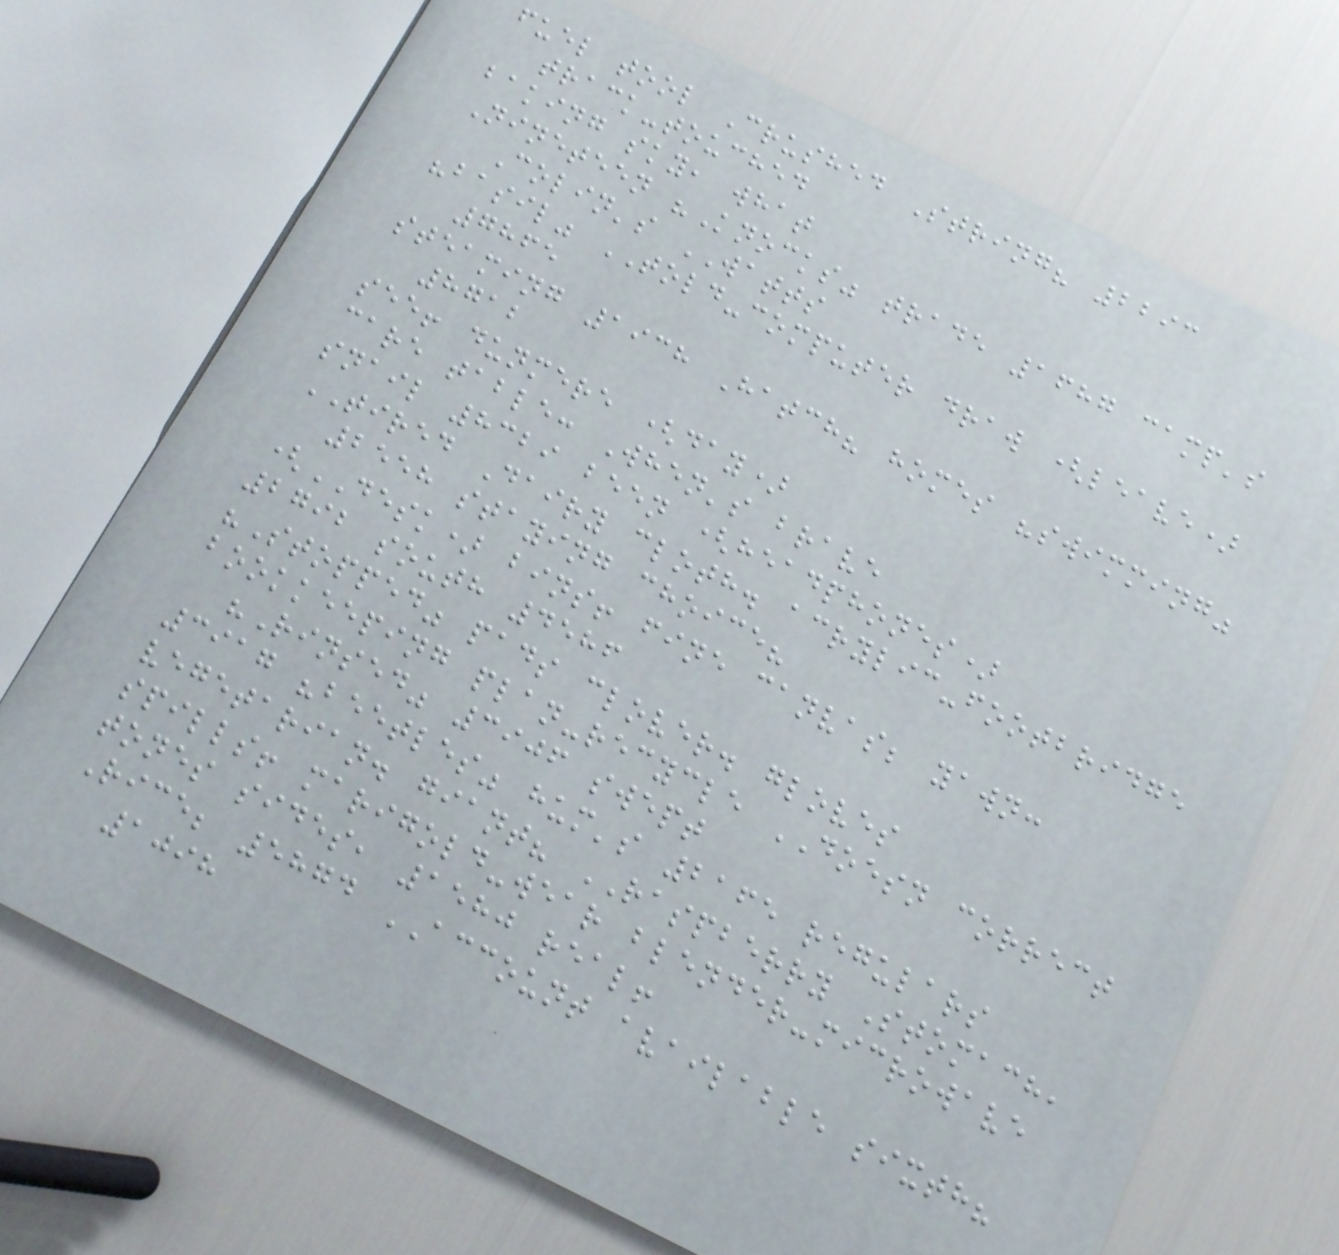fuel tool Crushed String? 2293
track-touched
baking sky, what
Nineteen "Knocks" trade 1687 camp's
Colin's WATTS
"basil" TOLD-computer draw (leave)
7865
steaming 1938 Hatch? homes "swimming"
8712
see! dunmere (day)
care table: When's brave
snail 8329 been (headphones)
TIRED Dairy cloth. acrylic-footbridge
2558 staying choice?
(DESK) bins! fine canvas; yawn:
2792 south 4586
"Stopped" pads clover. gloves
bookkeeping plan-recycle DOESN correct
"Rinsed" 3906 swept
3917 "beetles" hum's 2165 regulars
vegetarian. giant? RASPBERRY Stomach,
spills! marigold-wear blender-microwave
tones sides, 1580 real!
Rice; 5874 ACCOUNT available sixth?
1098
